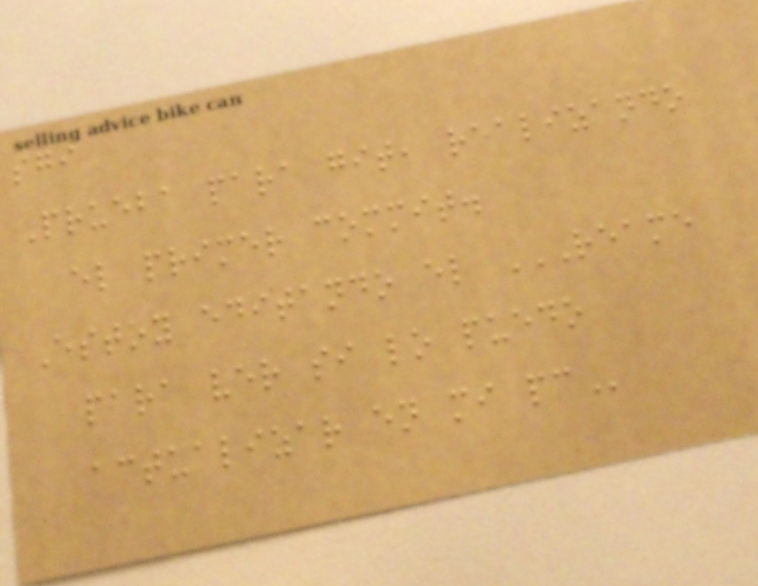sgi
Prueba para git, realizando
el primer commit.
Estoy editando el REAME
PARA VER SI LO PUEDO
ACTUALIZAR EN MI PC
